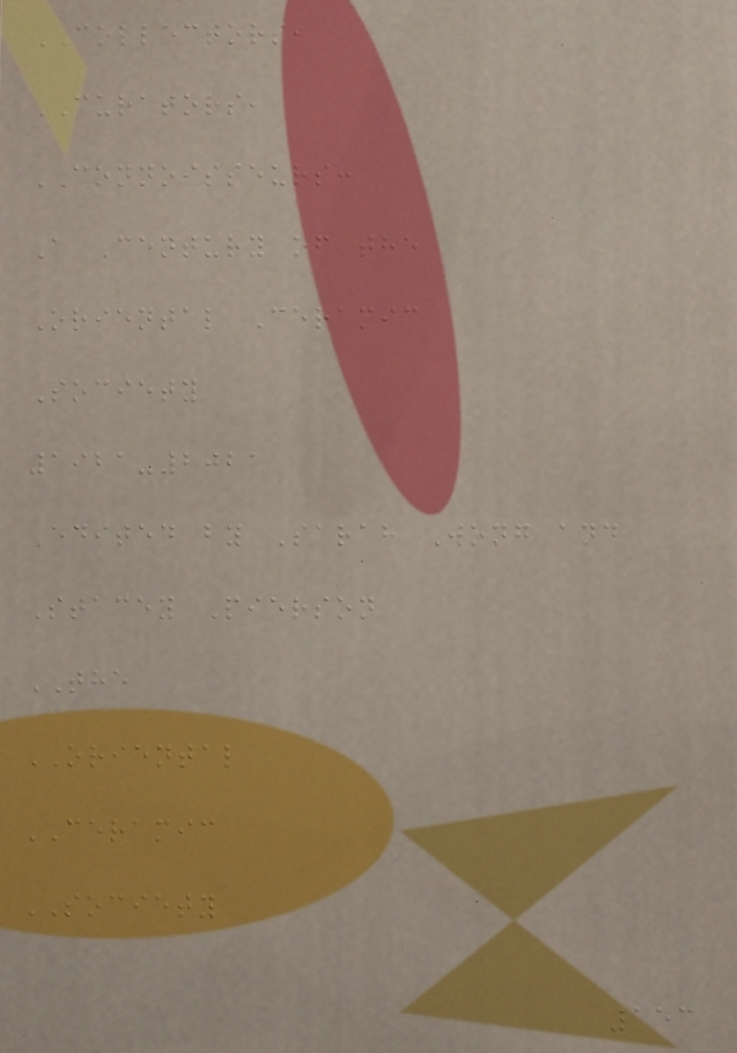COLLECTORS,
CURATORS,
CONNOISSEURS:
A Century of the
Oriental Ceramic
Society
1921-2021
Edited by Sarah Wong and
Stacey Pierson
THE
ORIENTAL
CERAMIC
SOCIETY
153
